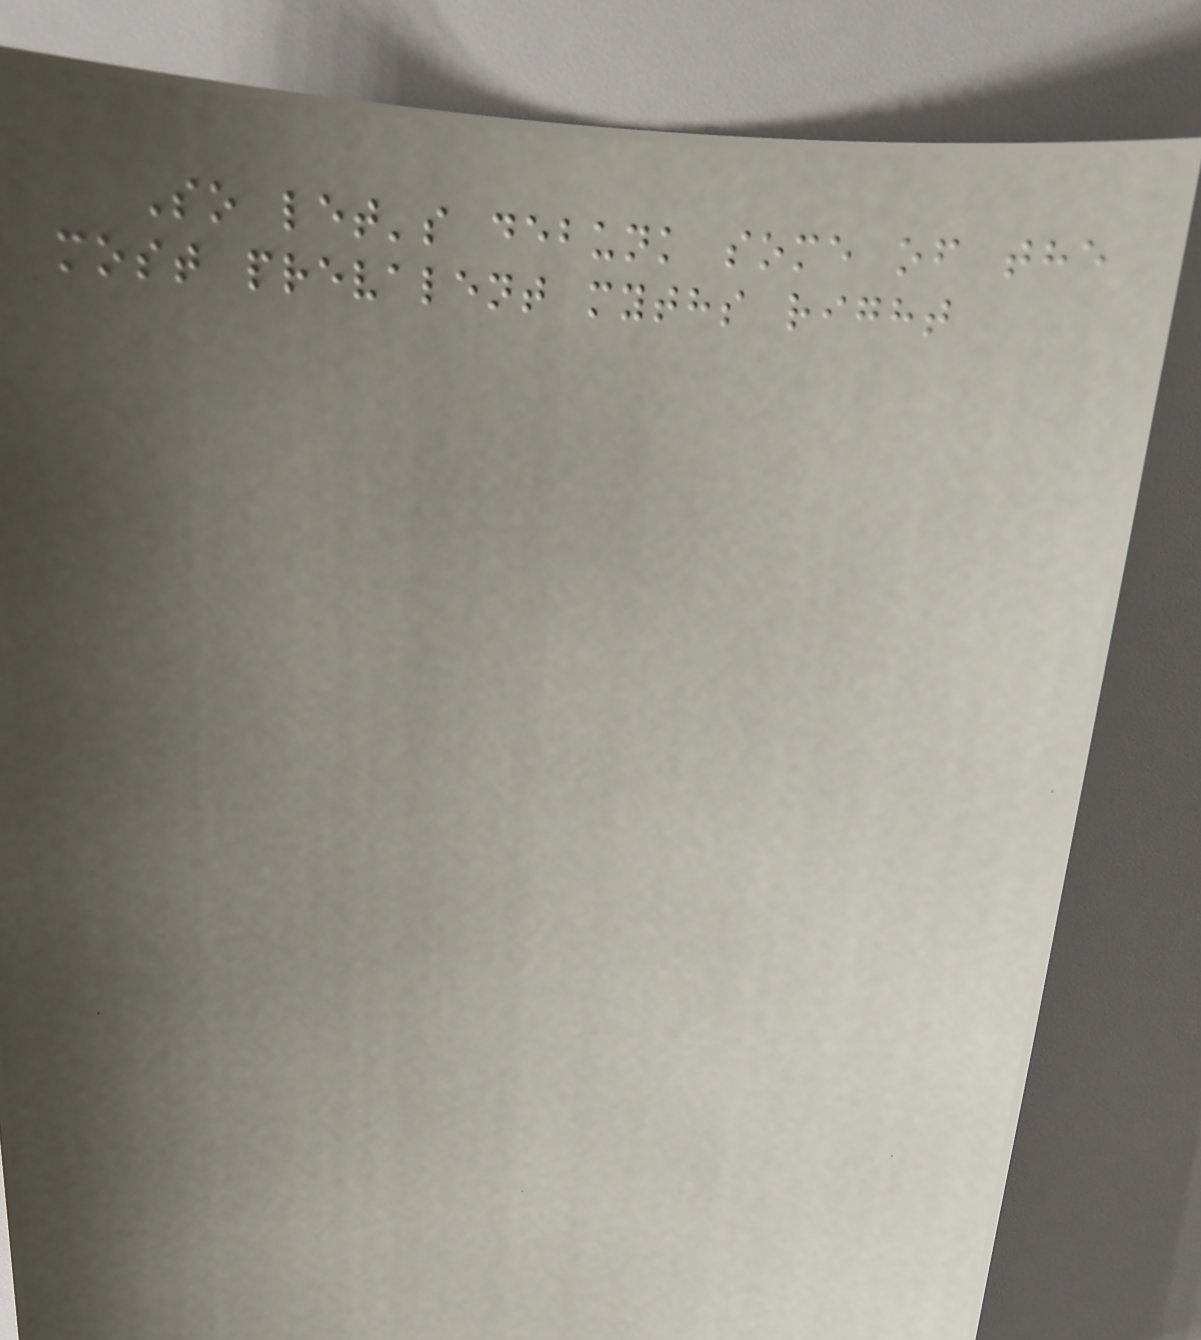So let's debunk some of the
most prevalent myths right
